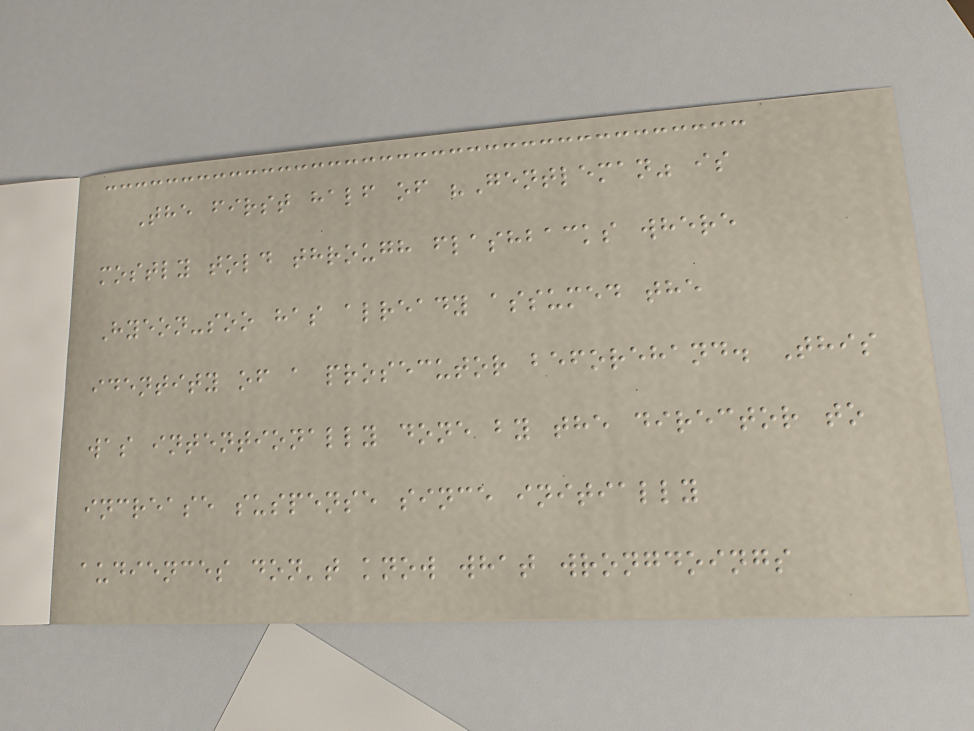The first half of "Gentleman" is
mostly told through flashbacks where
Hyeon-soo has already assumed the
identity of a prosecutor beforehand. This
was intentionally done by the director to
increase suspense since initially
audiences don't know what wrongdoings
